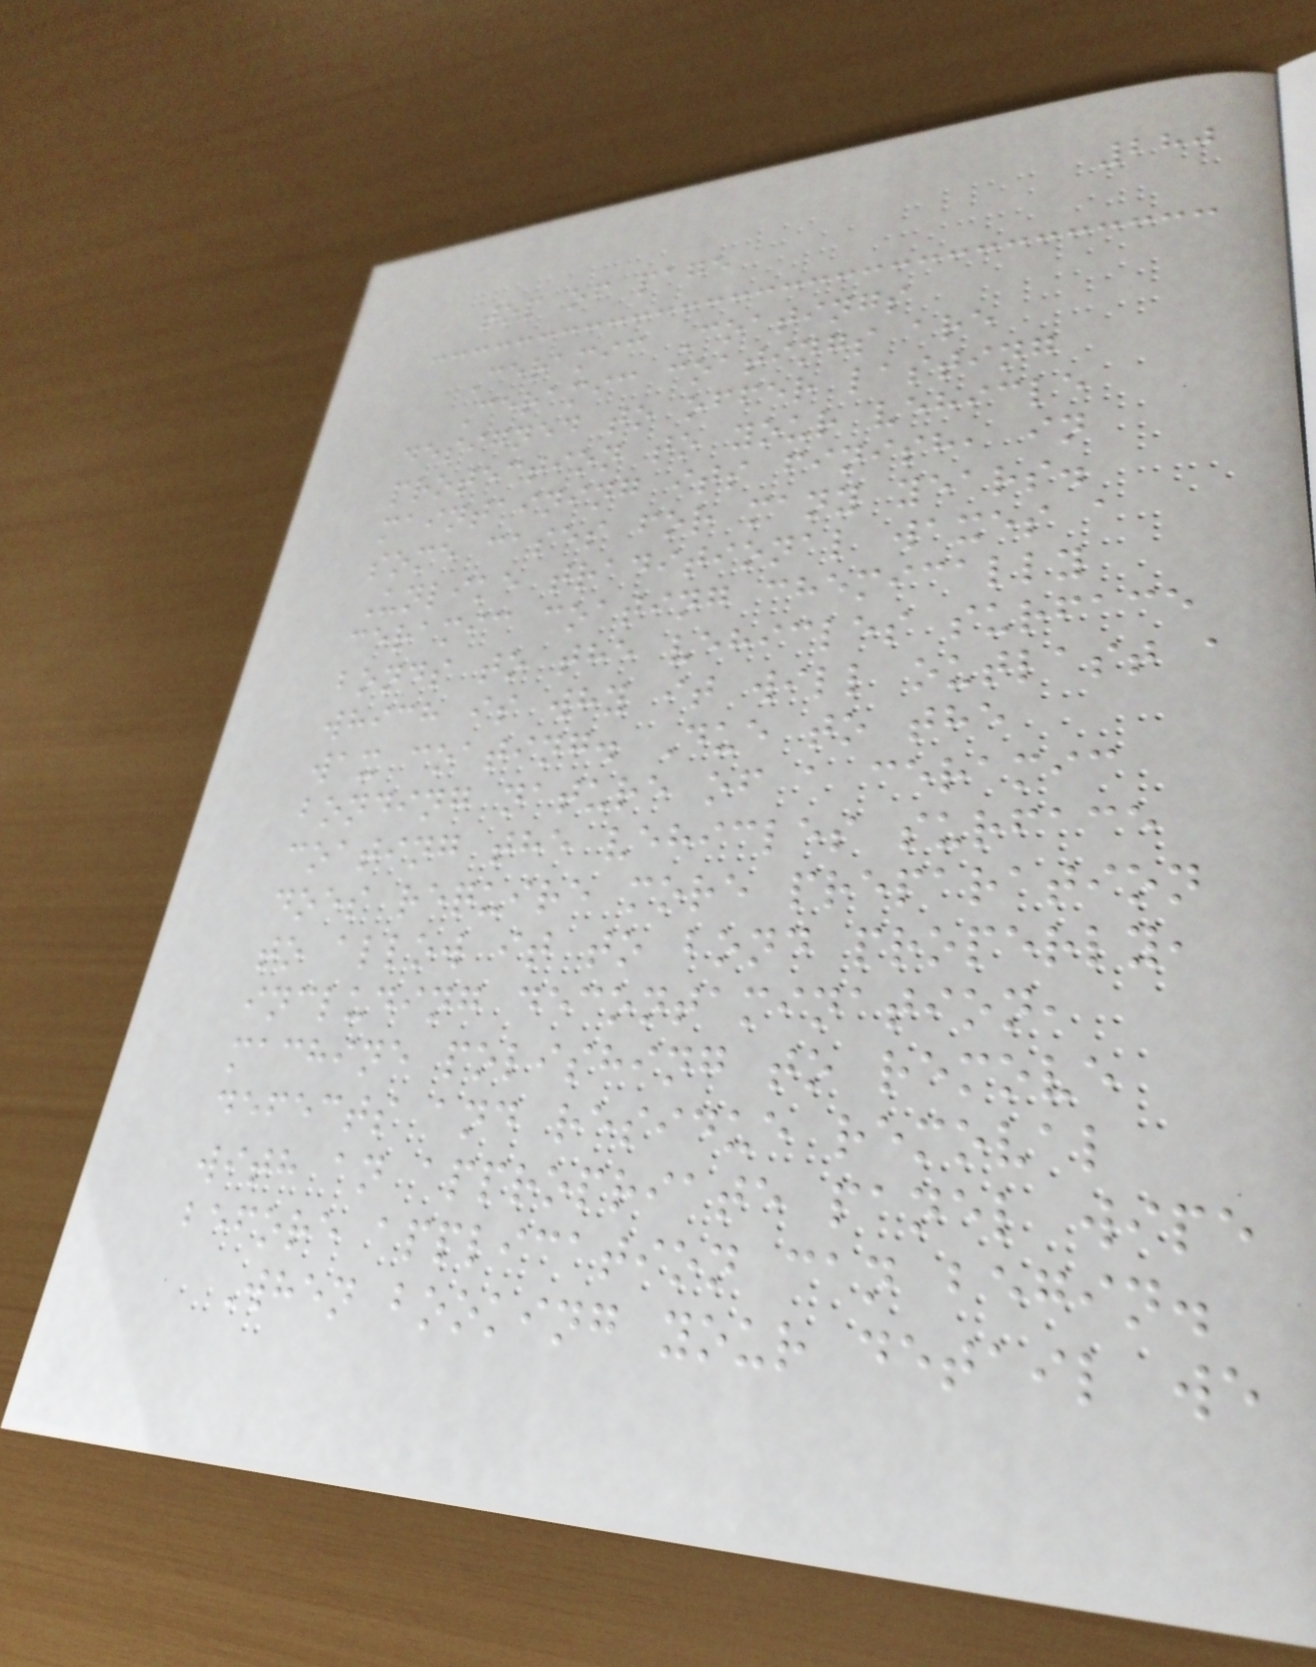280
top of page
Ceramic Coatings
Ceramic coatings are
designed to offer lasting
protection to your vehicle
maintaining its finish, in
some cases for many years.
Unlike traditional waxes a
ceramic coating chemically
bonds to the vehicles surface
which is why it will outlast a
wax coating. Due to the
bonding nature of a ceramic
coating the vehicles surface
does require more preparation
to allow it to bond properly,
including decontamination,
machine polishing to remove
defects and residue removal
with an appropriate panel wipe
before application can begin.
When booking your detail we
